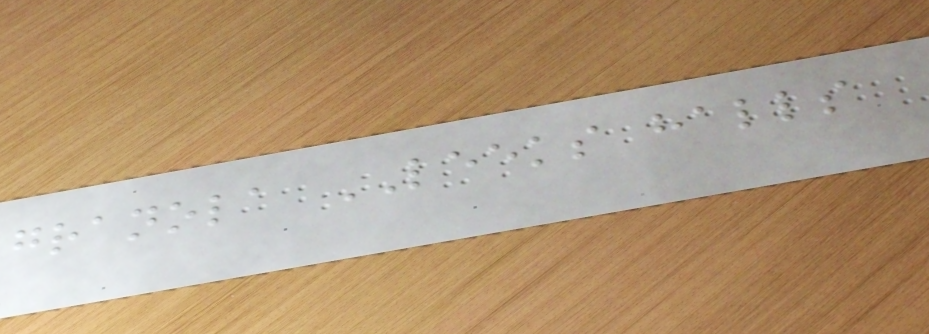granola LEEKS halls
